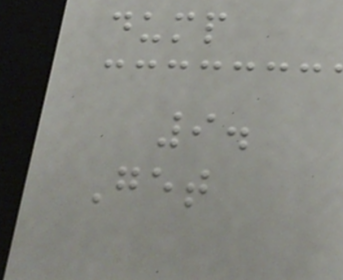dump
9.
Get
